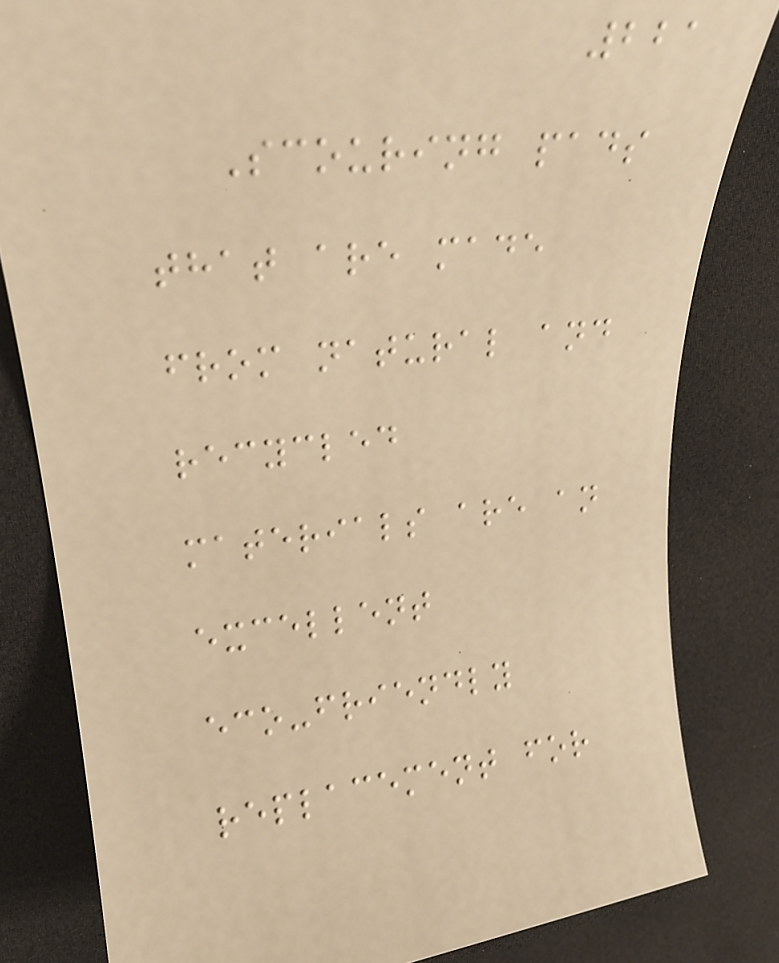221
Scouring pads
that are made
from natural and
recycled
materials are an
excellent
eco-friendly
replacement for
